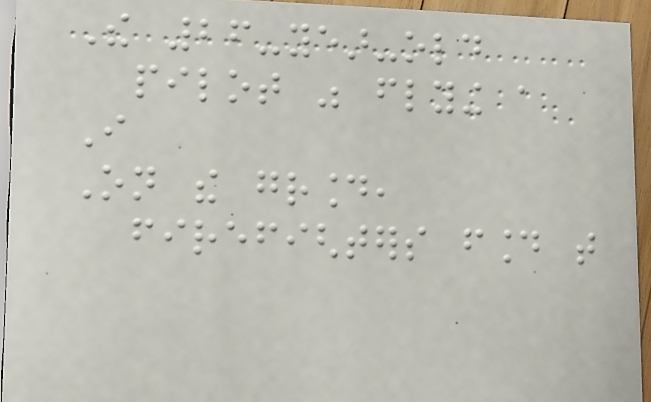The 26-year-old
pilot was flying a
I
On the ground,
firefighters found that
